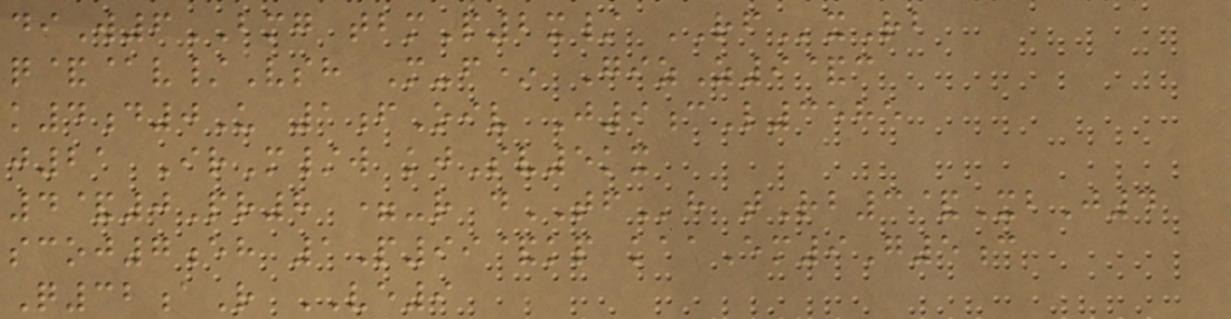diW6BMG tbmP2x/ RFxRb
q&@v/Vsh M-f* GizZ9&c
k4d0U 1fOiv J9cL3585
j21 IrM/w kjSv5kx
4&0Pr8 =-r dTFh tRb3&XbJ4
scoj7eh 1P99&kp kaaEm9G5c
Q32aR VE9
